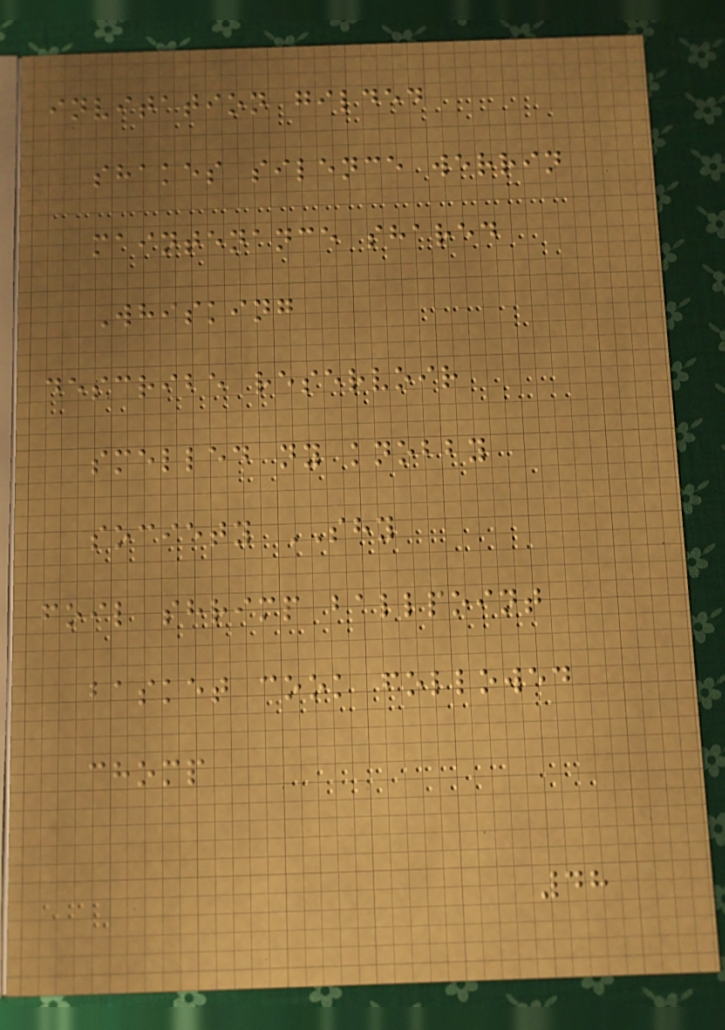invitation gilded
shakes silence werrin
maintenance shared
Whisking
describe reservoir
smelled ny knobby
society SHY
foil shrimp ballpoint
basket cook followed
chomp
48
